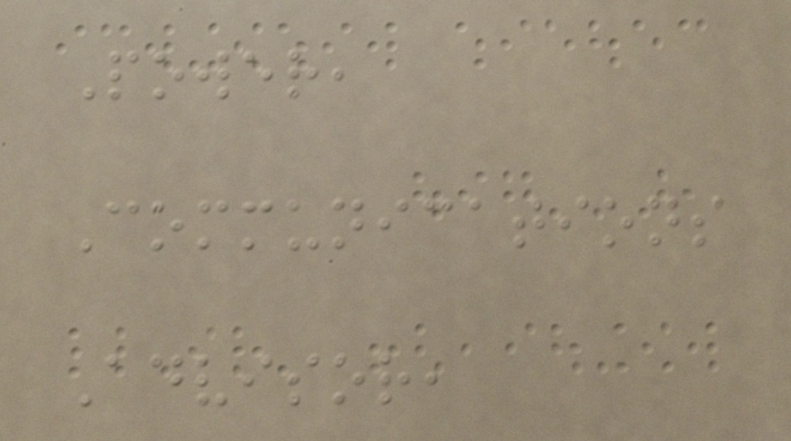Power,
Communications
Advisor,
